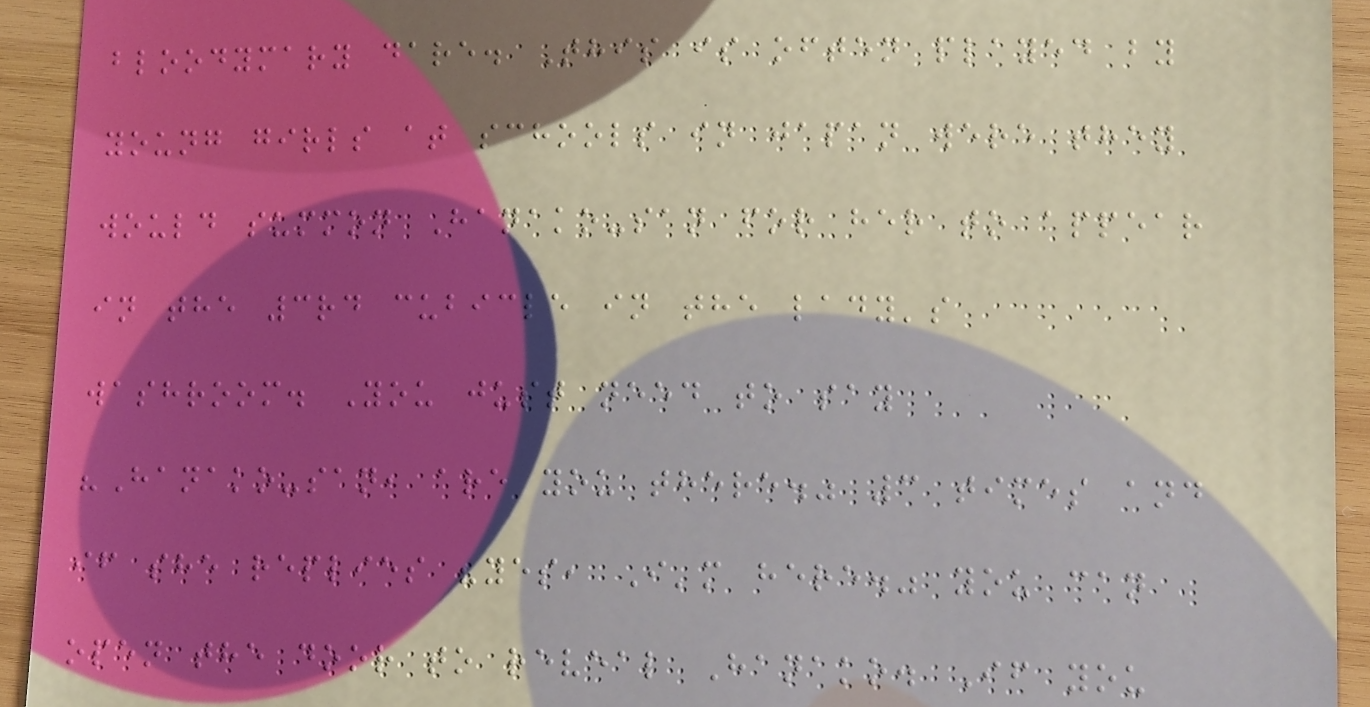bloodymary dare. This is often played by
young girls at schools in japan were they
would summon Hanako-san for her to appear
in the 3rd cubicle in the lady's
washroom. You just need to say
"Hanako-san, are you there." 3 times and
if she replies "yes, I'm here." you can
open the door to reveal Hanako. If you
